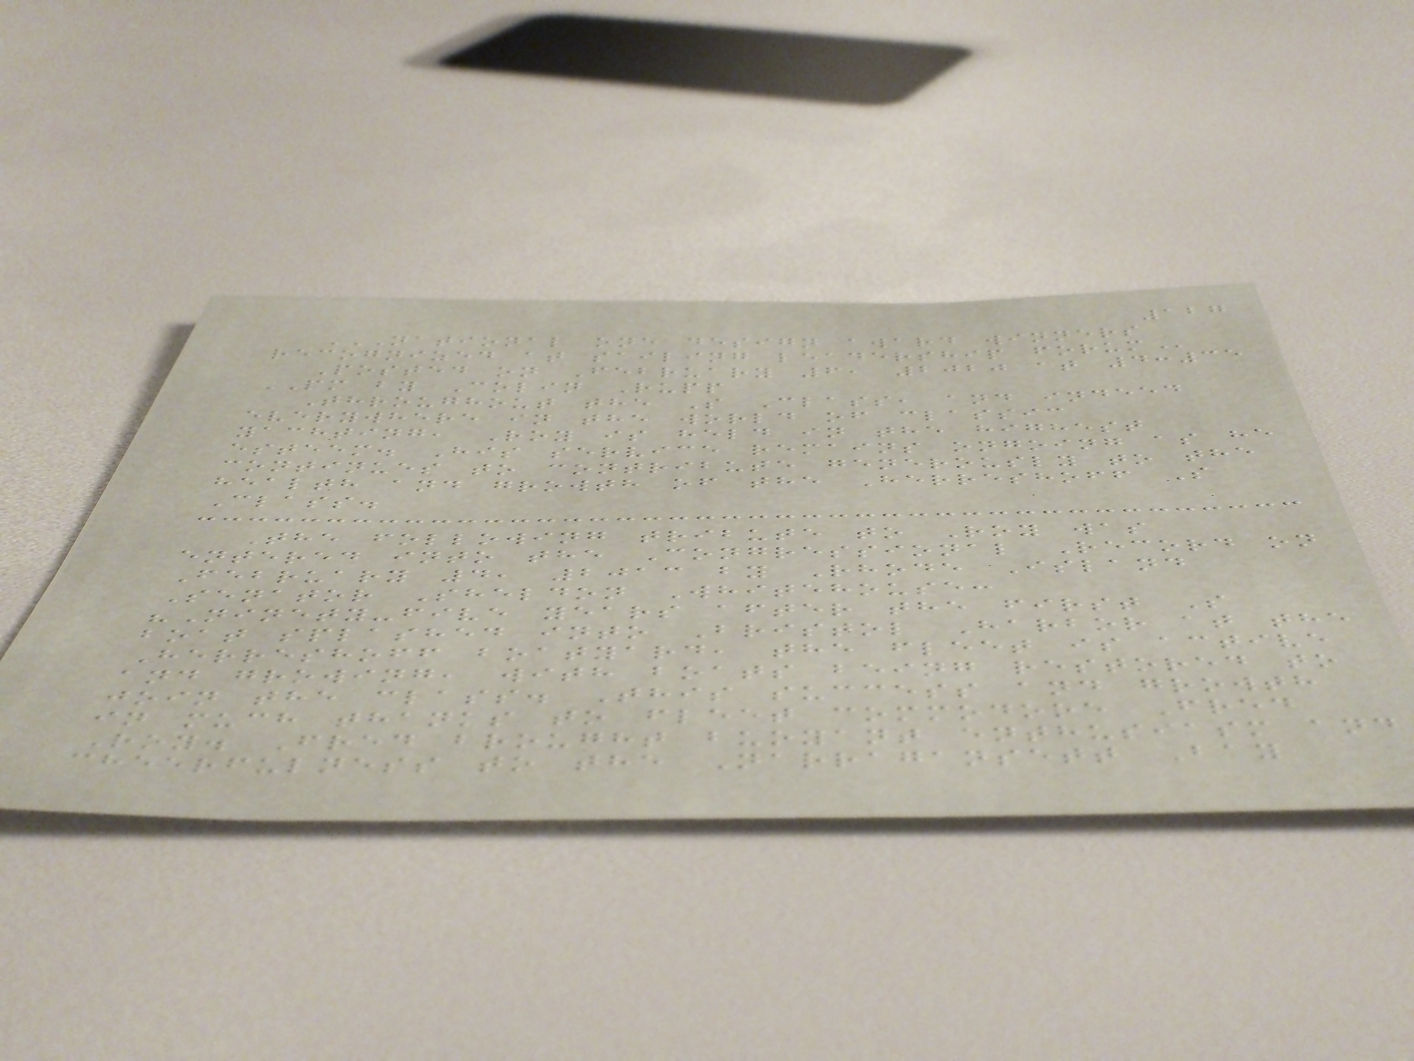127
NATIONAL ONE DESIGN AWARD WINNERS
RECOGNIZED AT SAILING LEADERSHIP FORUM
Posted on February 6, 2020 at 4:35
PM by Colin Rupp
Throughout the S Class, and indeed
everywhere in the world of classic
yachting, Roy is held in the highest
esteem. His service remains ongoing as he
continues to contribute generously to the
health and growth of the Herreshoff S
Class.
The following tribute to Roy was
entered into the Congressional Record on
February 4, 2013 by Rhode Island
Senator Sheldon Whitehouse:
"Ninety-five years after the first S
boat splashed into Bristol Harbor at the
Herreshoff boatyard, the fleet is active
and growing, with boats being restored to
join the class. This success and growth
in much thanks to fleet commodore Fred
Roy. Fred brought buoyant enthusiasm and
cheerfulness to the Narragansett Bay
